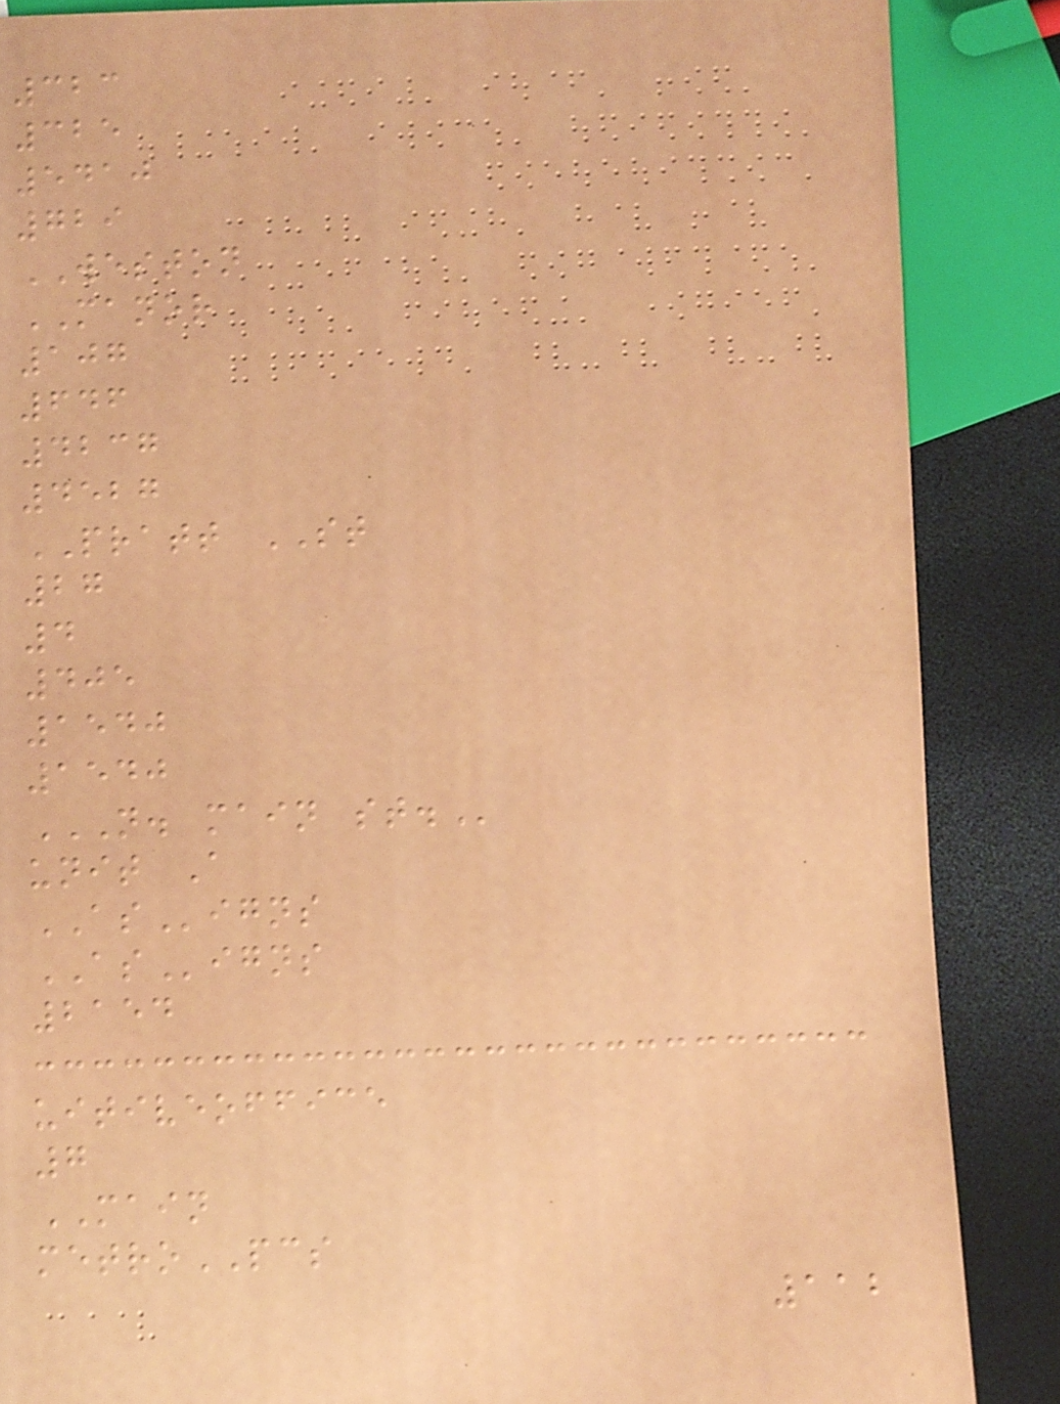323
325
5410
729
WESTON
MANOR
107
646
4237
4527
PRATT ST
27
4
405
1540
1540
N. MAIN ST.
unit A
ASigns
ASigns
2154
uitiveoffice
7
MAIN
metroPCS
112
